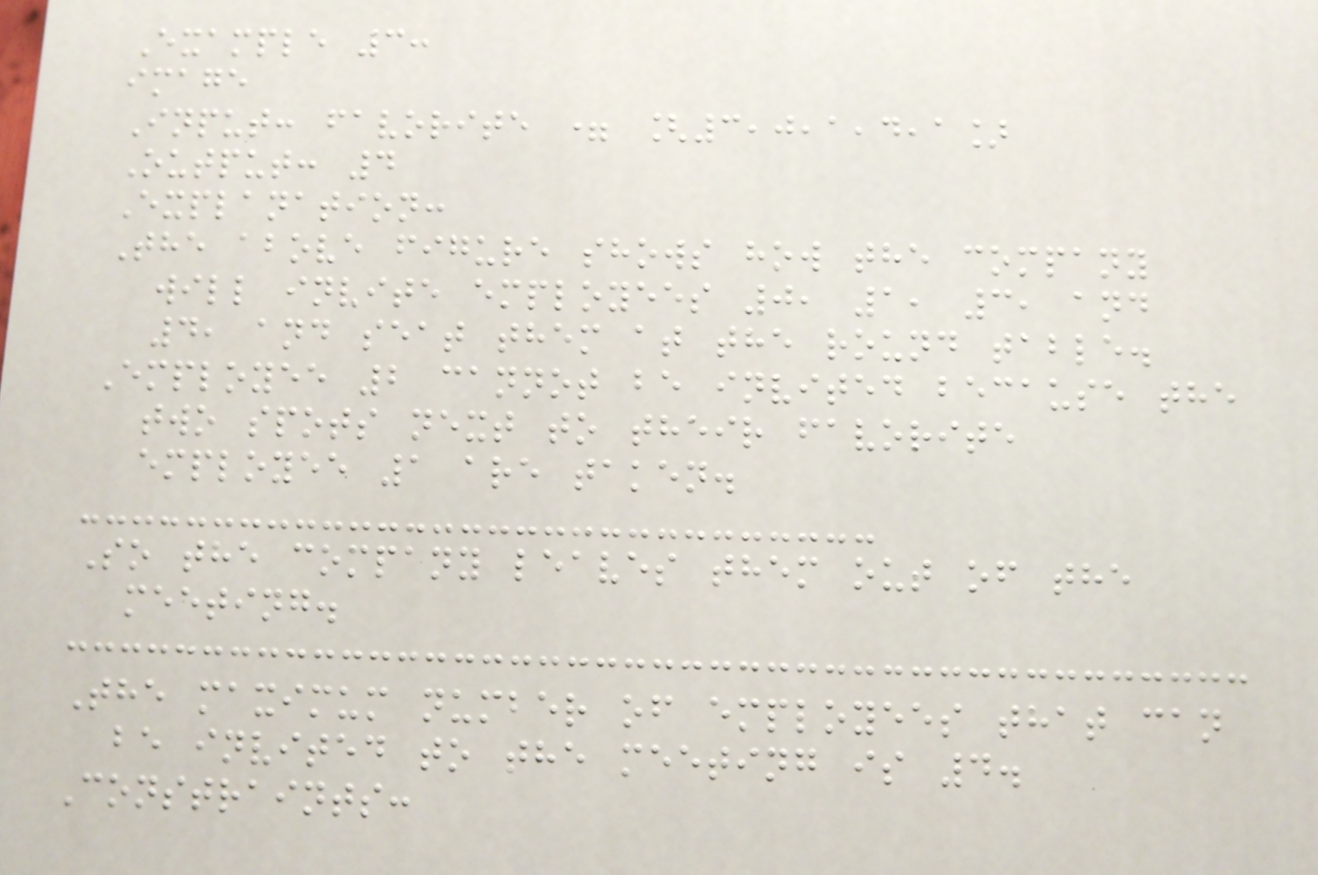Example 3:
image
Input: favorite = [3,0,1,4,1]
Output: 4
Explanation:
The above figure shows how the company
will invite employees 0, 1, 3, and
4, and seat them at the round table.
Employee 2 cannot be invited because the
two spots next to their favorite
employee 1 are taken.
So the company leaves them out of the
meeting.
The maximum number of employees that can
be invited to the meeting is 4.
Constraints:
